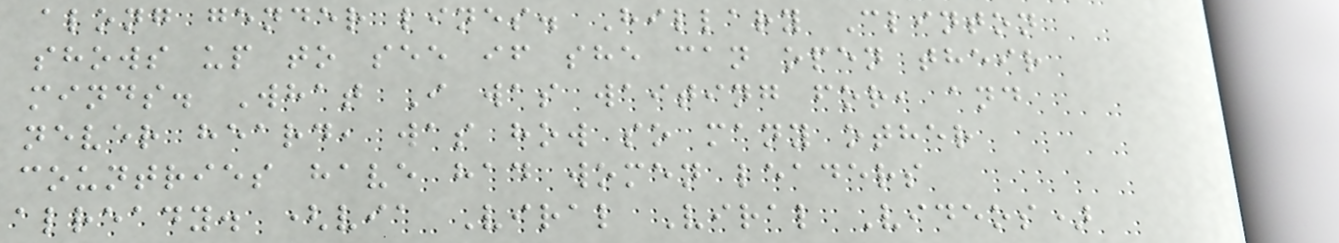along gender lines. Hillary Clinton
shows up to see if she can open their
minds. What I was waiting for, and
never heard, was how so many other
countries have had women leaders
already. (via Viral Viral Videos)
